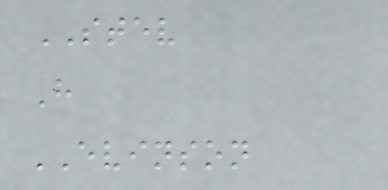STEV
H
EVINSON
